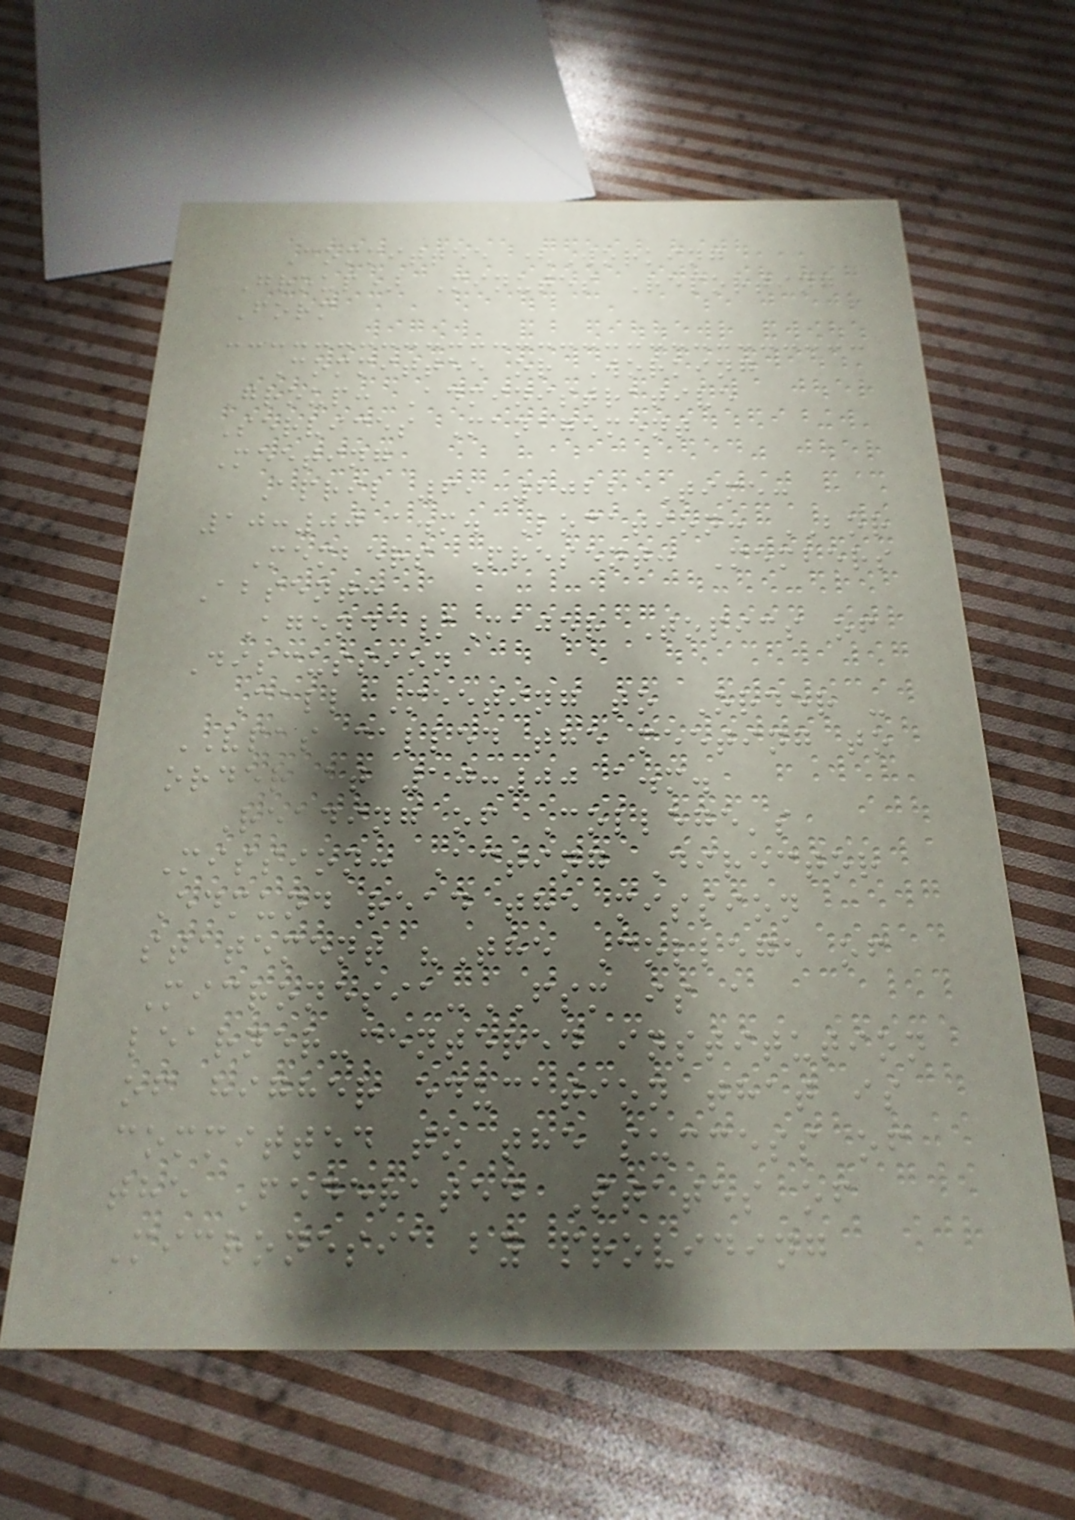Committee (Working
Group) Minutes Reporting
Form
Committee or Working
Group: Administrative
Services Management
Meeting
April 6, 2022 Time:
10:00 a.m. Location: BOR
Members Present: Members
Absent:
Agenda/Major Topics of
Discussion
Call Meeting to Order -
VPAS called the meeting to
order at 10:00 a.m.
Reading of College's
Mission: Acting Director
Edmund read the mission
statement "The College of
Micronesia-FSM is a
learner-centered institution
of higher education that is
committed to the success of
the Federated States of
Micronesia by providing
